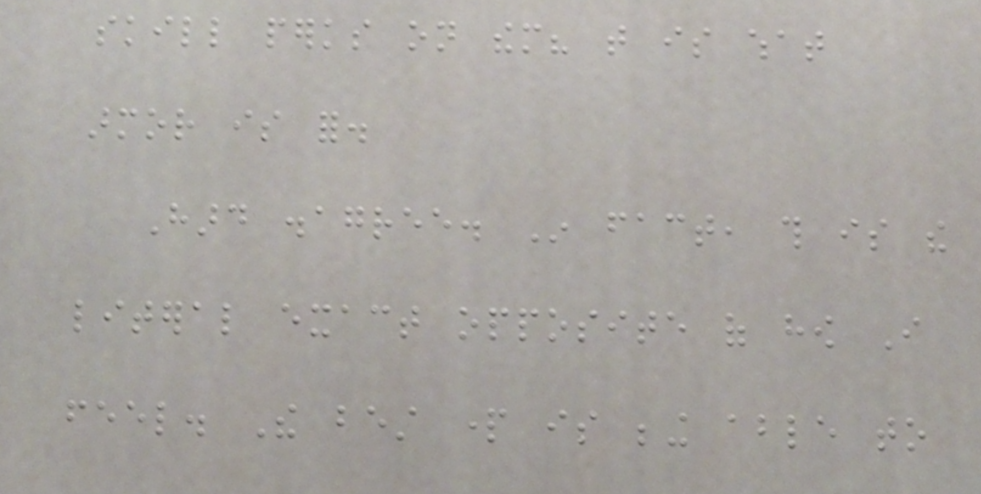skill perks on them? that is what
armor is for.
Hard disagree. In fact, this is the
literal exact opposite of how I
feel. The best part is being able to
